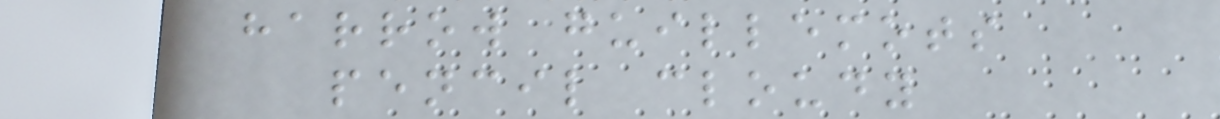harrow guillemots
pencil cloudy
